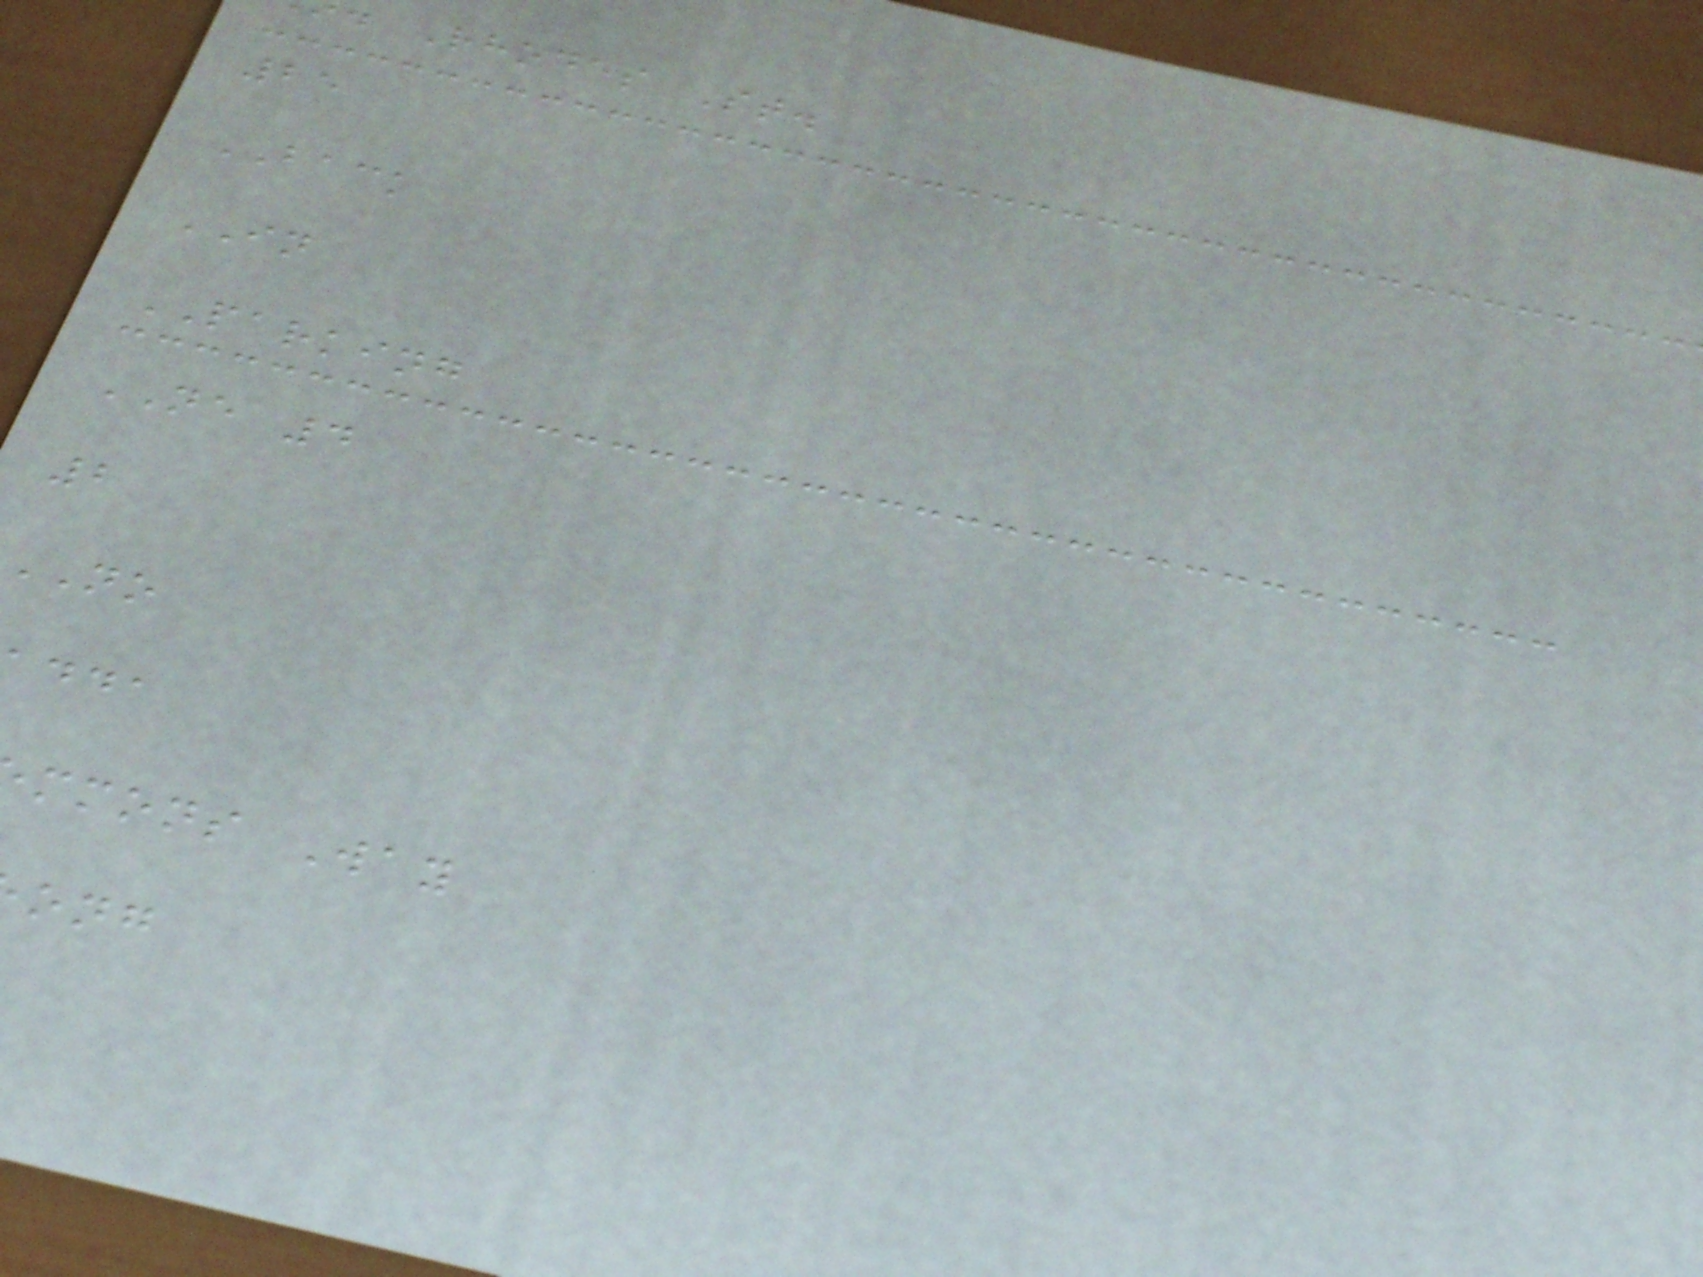Rhodes St.
25
BACK
IN
PARKING
NE 4
2
NO
mmons Way
